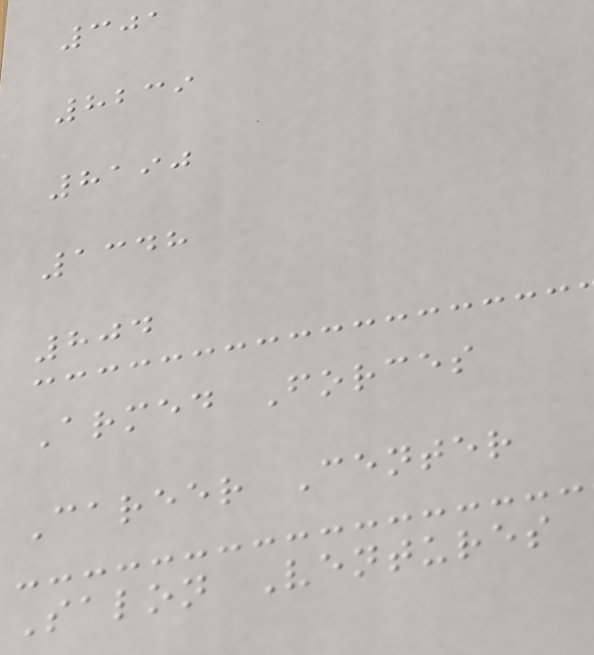301
8239
8190
1348
804
Armed Forces
Career Center
Salon Ventures
